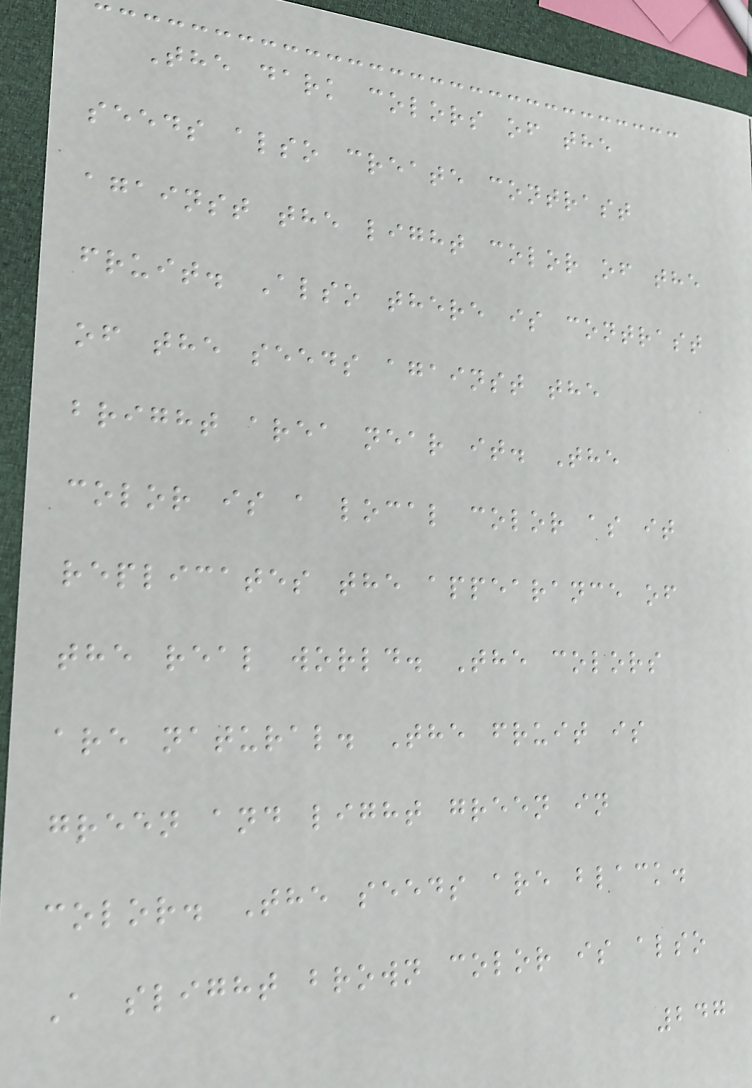The dark colors of the
seeds also create contrast
against the light color of the
fruit. Also there is contrast
of the seeds against the
bright area near it. The
color is a local color as it
replicates the appearance of
the real world. The colors
are natural. The fruit is
green and light green in
color. The seeds are black.
A slight brown color is also
247
